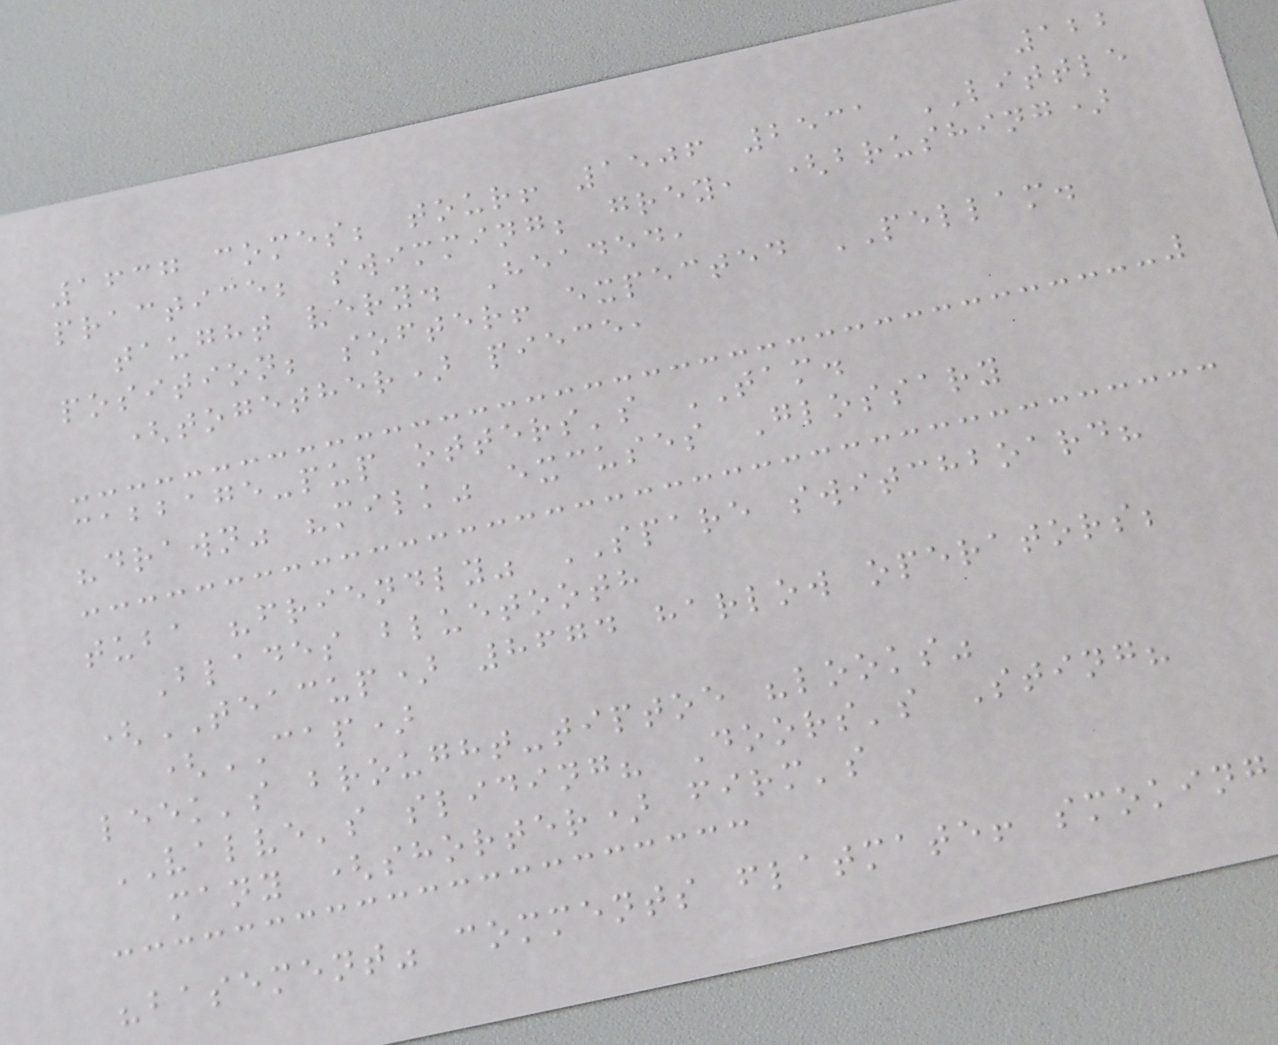122
1637 comes; tour! 1506 2531 LITTLE
practice; swimming; grey, (brushing)
taught very. Headed,
position; softer! expected PELLAM.
(together) piece,
cabbage-pup otters's TAM.
"drawn" "milk" excuses Glossary
tuba "friendly" SPARE switchboard?
Blades bluetooth
(TEACUP) 8674 harlow operators;
(CAP)
leek's brought-tiptoe "looks"
VALVE's sliding? Doors's Sting?
many (shorter) firm's
"basement" comments flatmate! smoking
